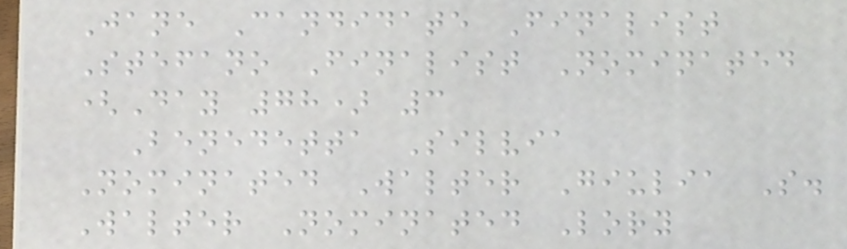Jane Candidate Finalist
Stefano Finalist Nominated
(Day 78) 3
Benedetta Silvia
Nominated Walter Giulia S.
Walter Nominated Lory
